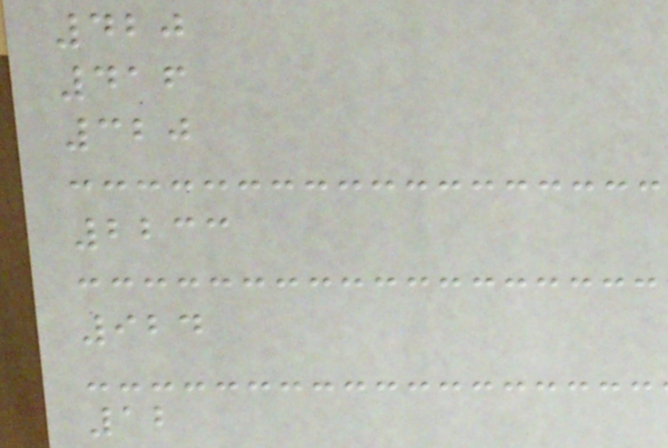420
416
320
2233
924
12
